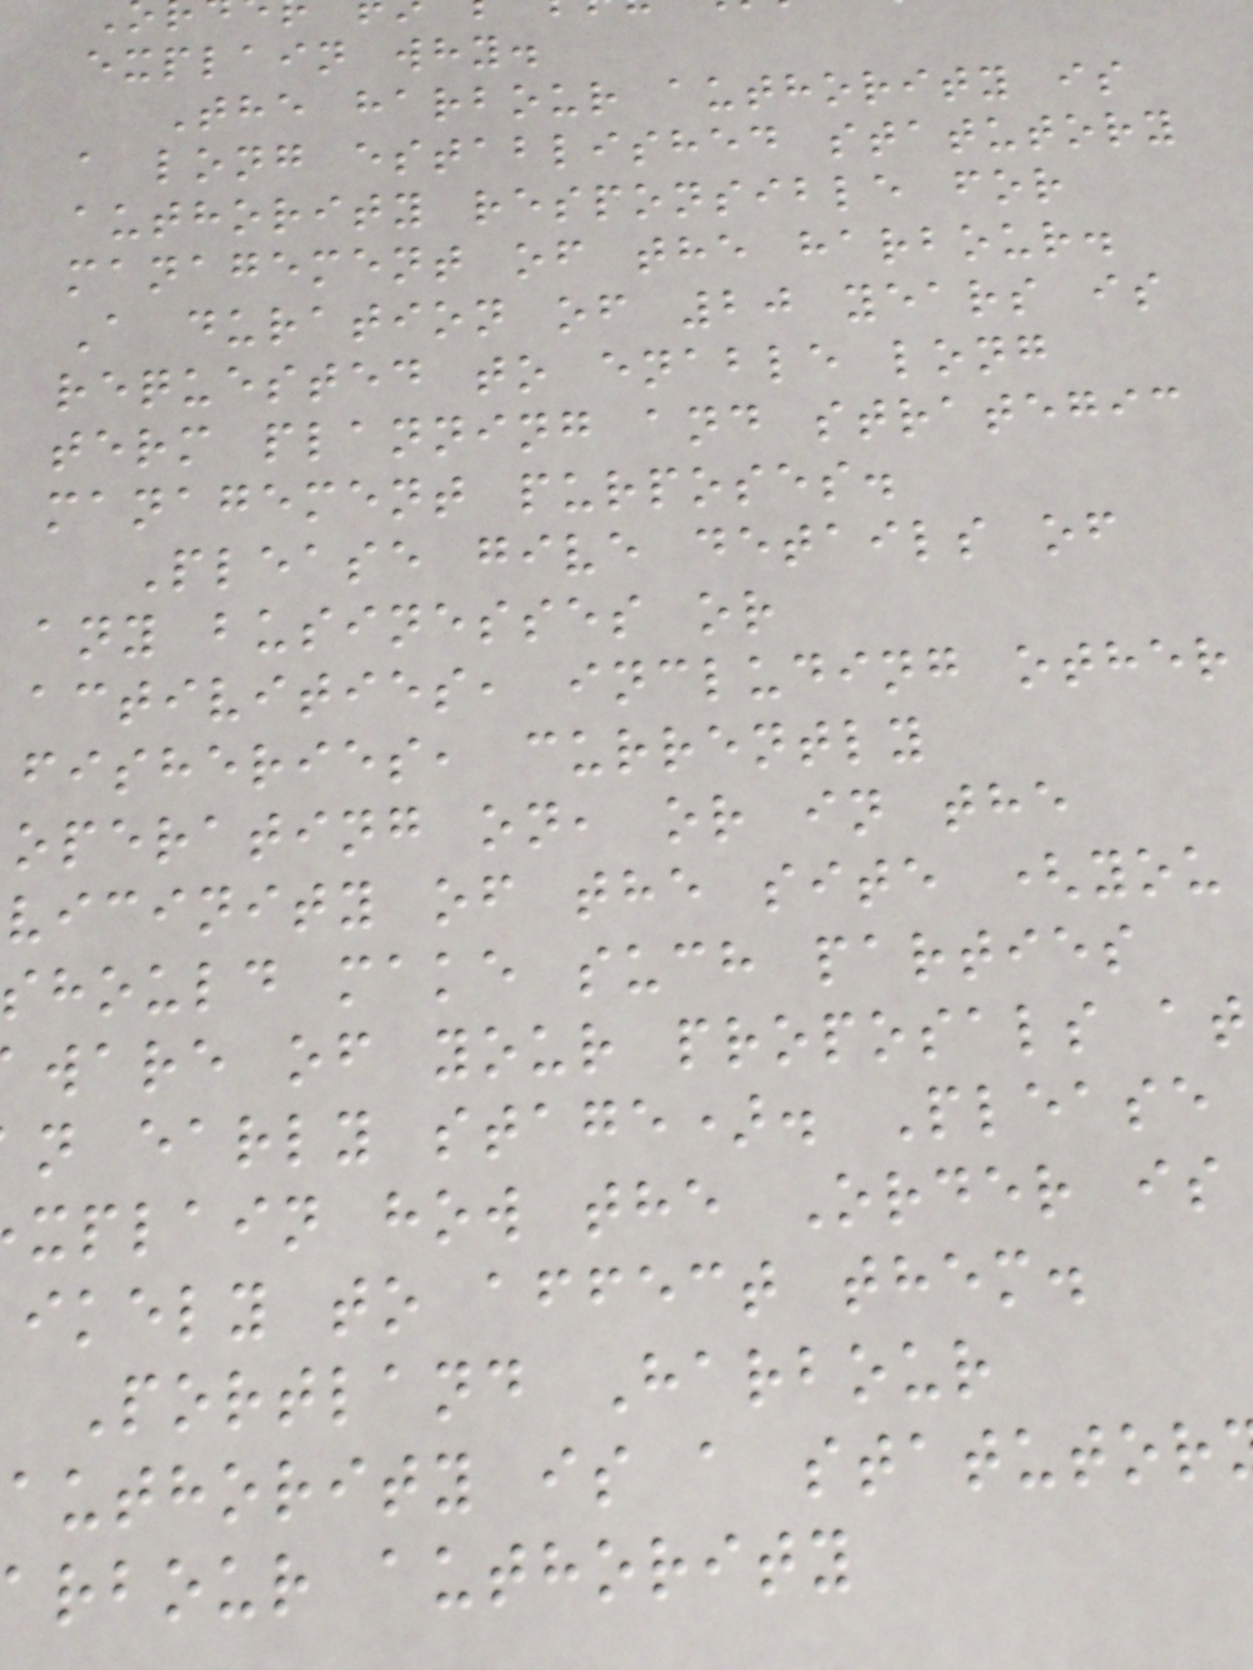explain why.
The harbour authority is
a long established statutory
authority responsible for
management of the harbour.
A duration of 20 years is
requested to enable long
term planning and strategic
management purposes.
Please give details of
any businesses or
activities, including other
fisheries, currently
operating on, or in the
vicinity of the site (you
should make such parties
ware of your proposals at
n early stage). Please
xplain how the Order is
ikely to affect them.
Portland Harbour
authority is a statutor
arbour authority
